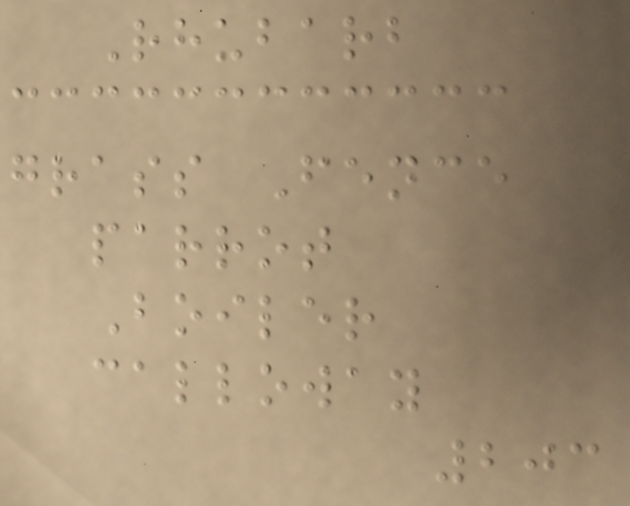Rhubarb
grass Fence
parrot
Boiler
calloway
203
